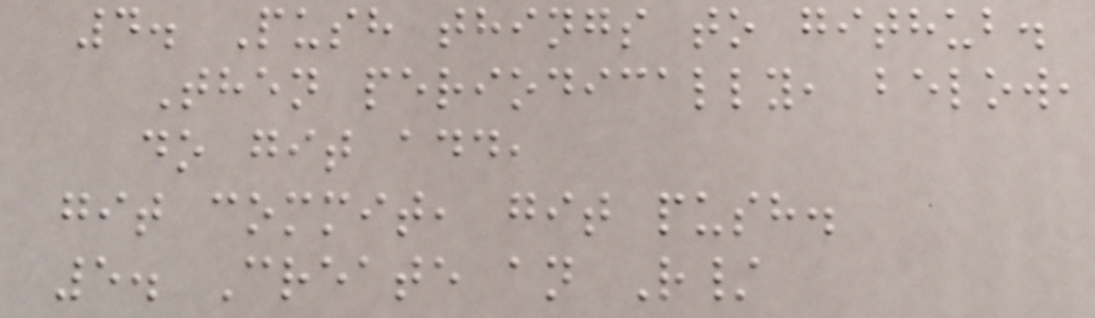4. Push things to github.
Then periodically, below,
do git add,
git commit, git push.
5. Create an R/
